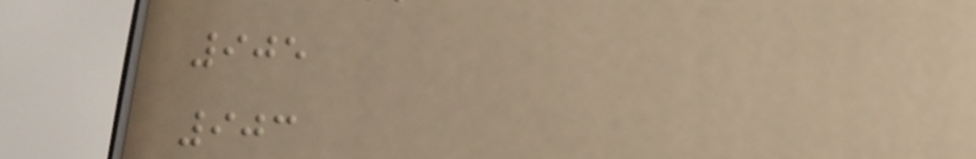905
903
